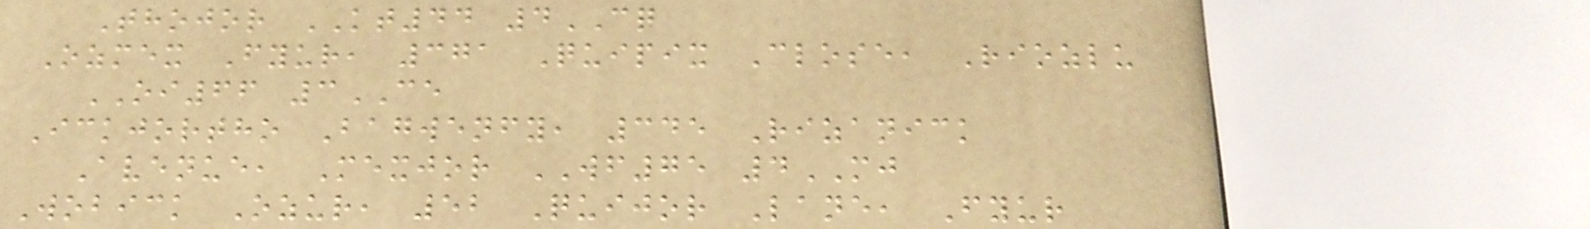Thojor KT44 4CQ
Ozmex Fyur, 371 Quipix Close, Riozlu
OI66 3CE
Ickjortho Bagwenfy, 345 Rizanick
Avenue, Mexjor WF75 4MJ
Wobick Ozur, 52 Quijor Lane, Fyur
